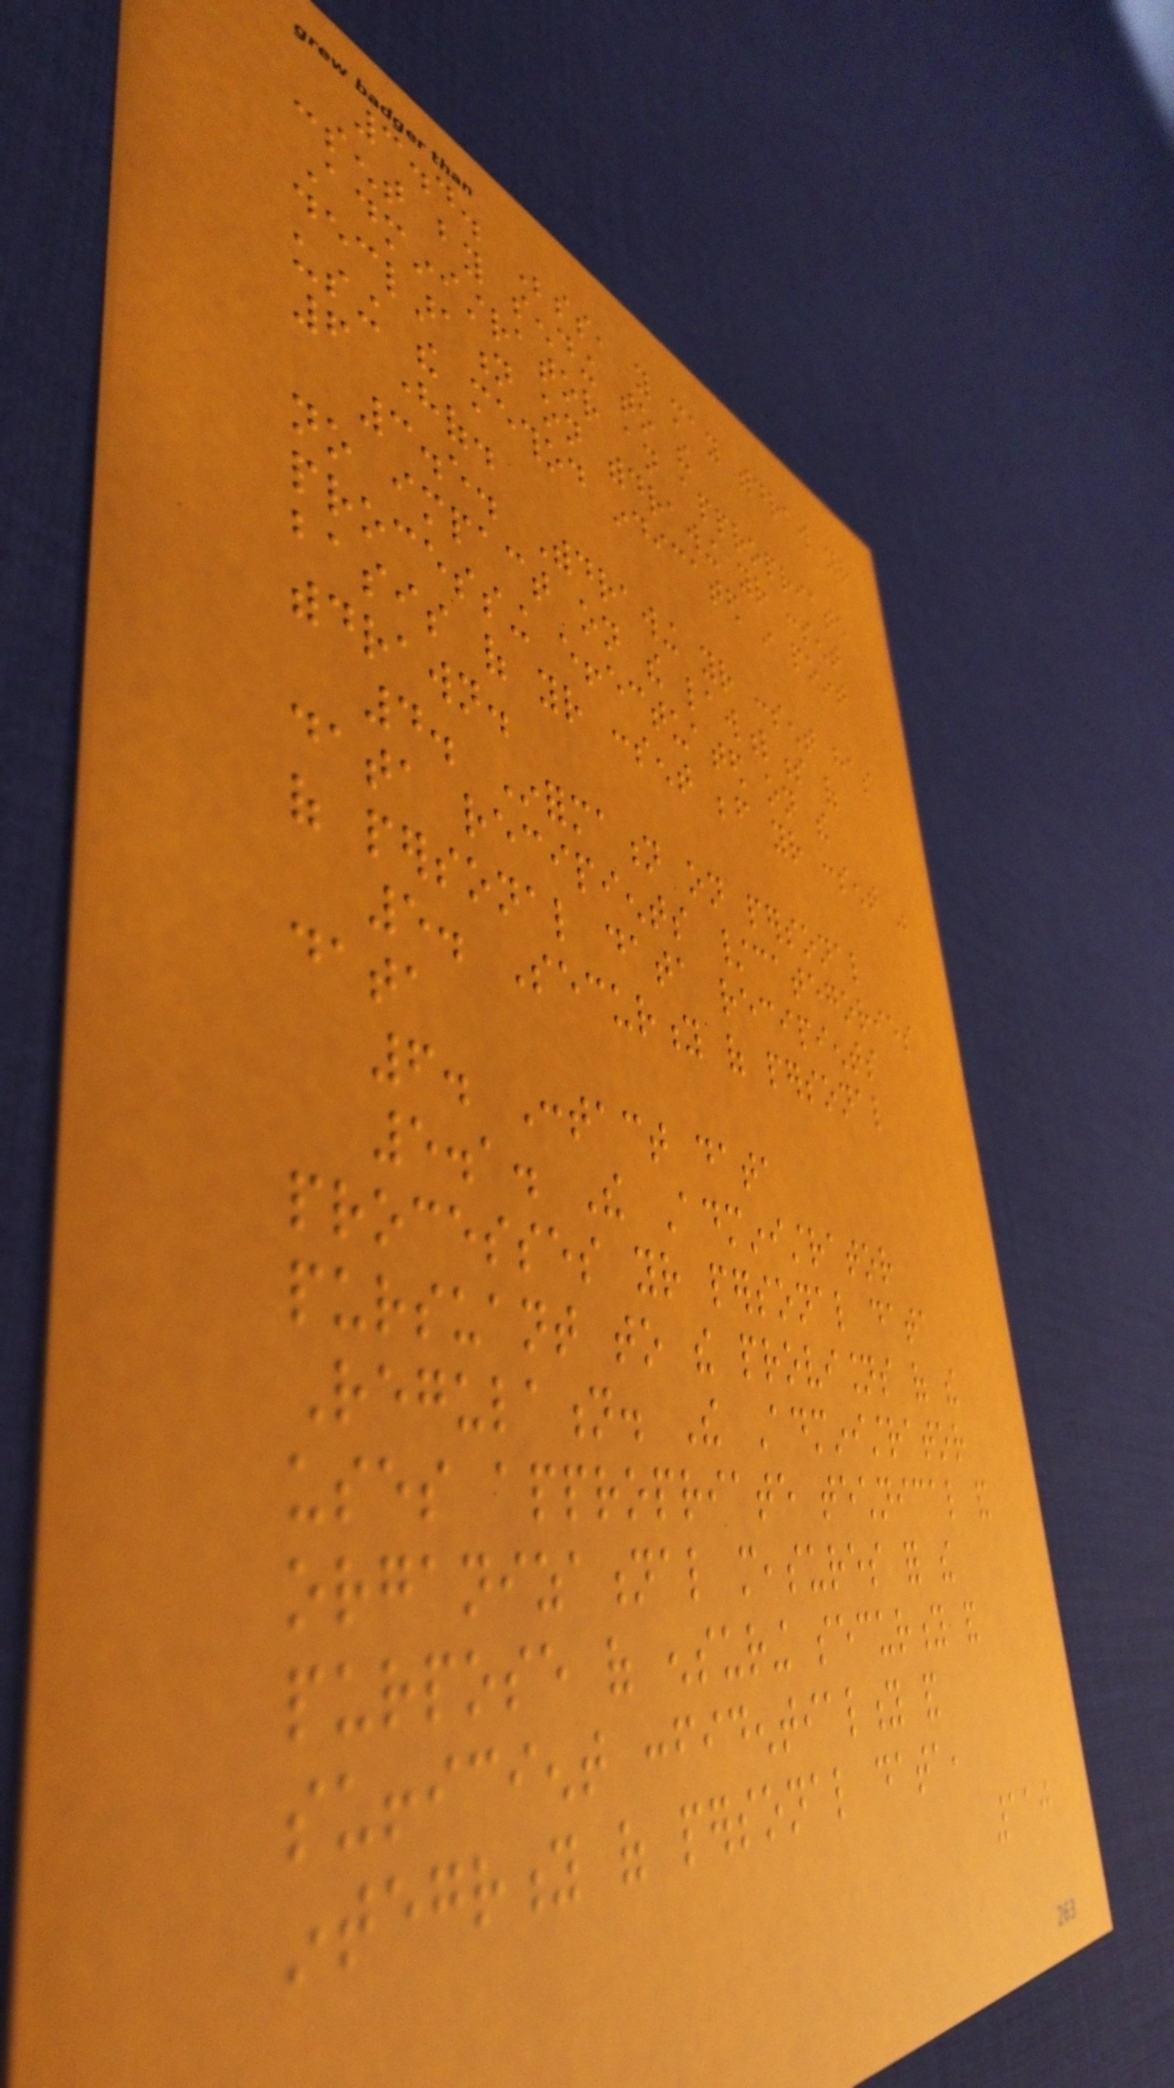3.4. Besides, you may withdraw your
consent by sending to the
Administrator an appropriate
declaration on withdrawing your consent
using the method indicated in point
6 hereof.
3.5. Withdrawing your consent has
no impact on the lawfulness of
processing effectuated on the
basis of your consent before your consent was
withdrawn.
4. Information on personal
data recipients /categories
of personal data recipients
5. Security of personal
data
6. Contact data
5.1. The Administrator
processes your personal data
pursuant to the provisions of the
Regulation. The Administrator
uses appropriate technical and
organizational measures for the
purpose of ensuring security and
sufficient confidentiality and
integrity of personal data,
110
